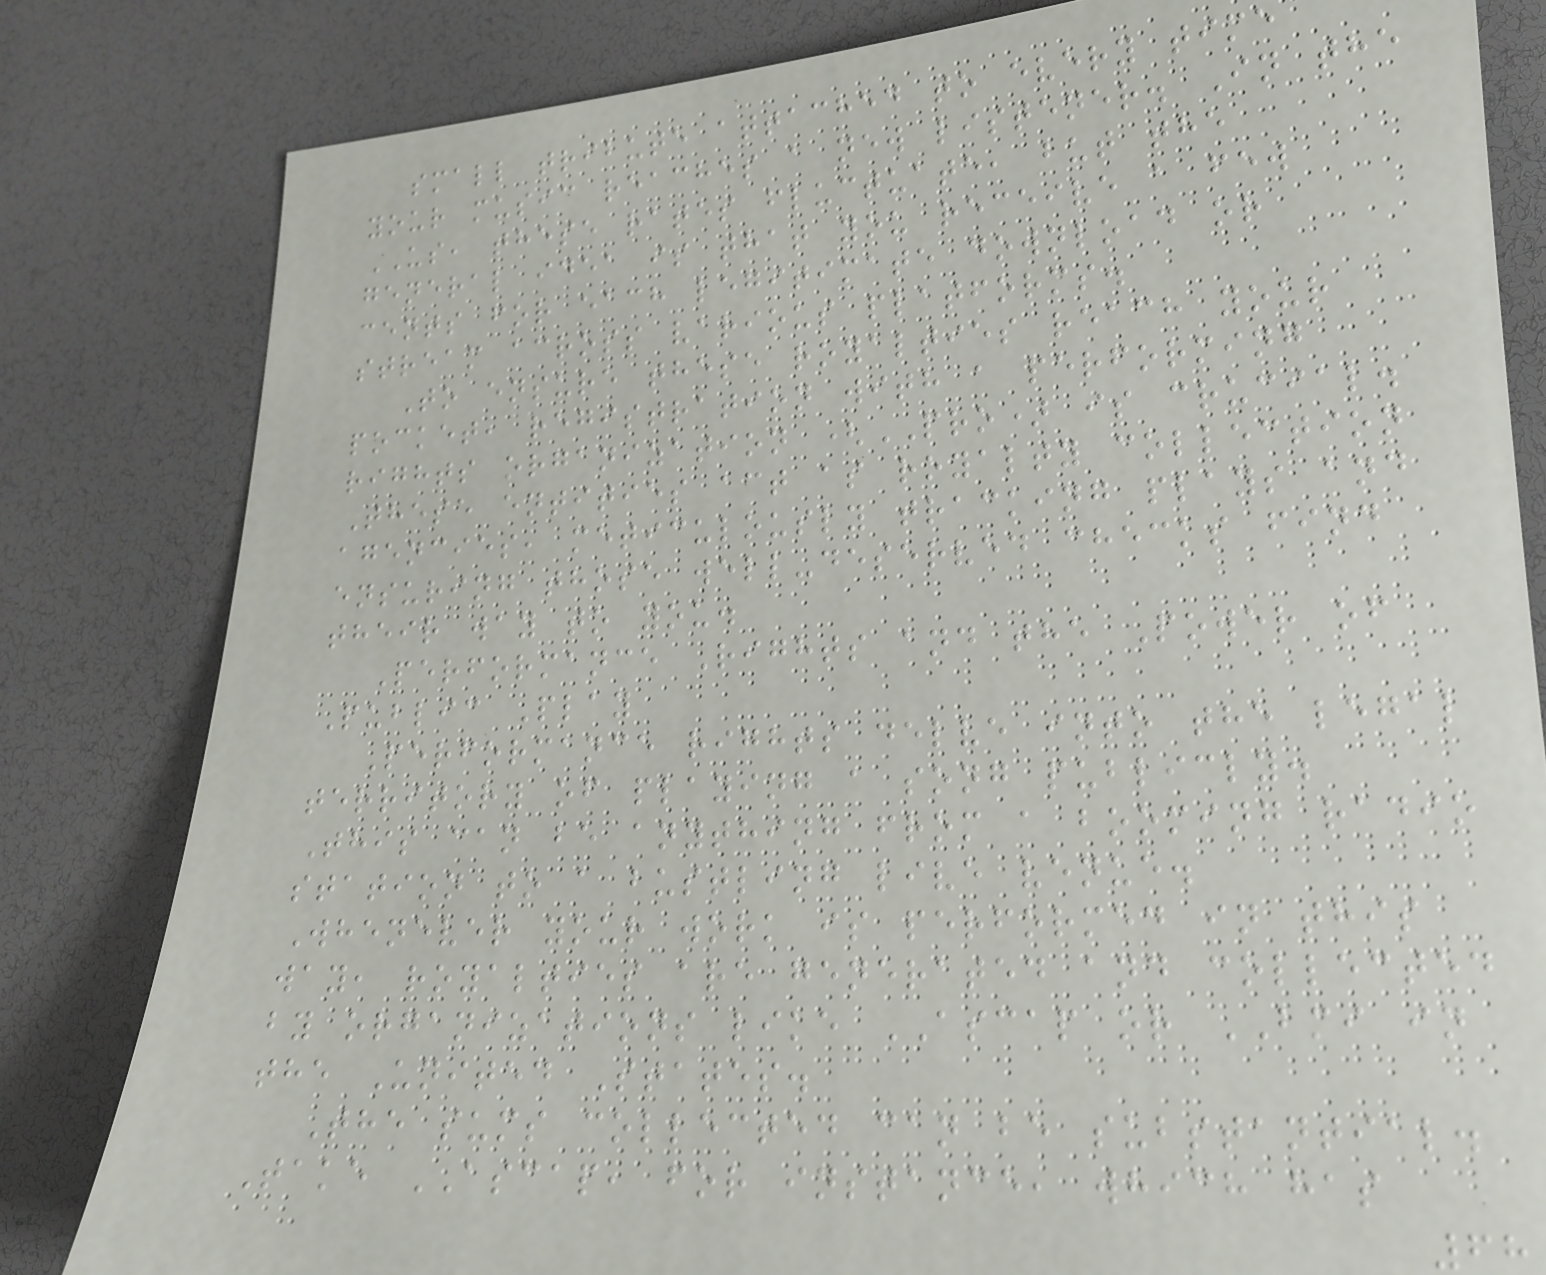small tribute attached to every time
your music reaches a new listener. In the
US, these rates fluctuate, but the
general idea is that you receive a few
cents for each legitimate download or
stream across various platforms.
To ensure these royalties reach your
pocket, registration with a performing
rights organization (PRO) is crucial.
These entities act as royalty collection
agencies, meticulously tracking plays and
ensuring those well-deserved checks find
their way to you.
Performance Rights and the Power of
Public Play
Performance rights delve into the legal
territory of playing a song publicly.
This can be anything from a booming radio
station to a bustling live venue.
Whenever your work is performed in this
way, royalties are generated and collected
by organizations like ASCAP or BMI in
the United States.
The sums collected can be substantial.
Take ASCAP, for instance, which has
68
